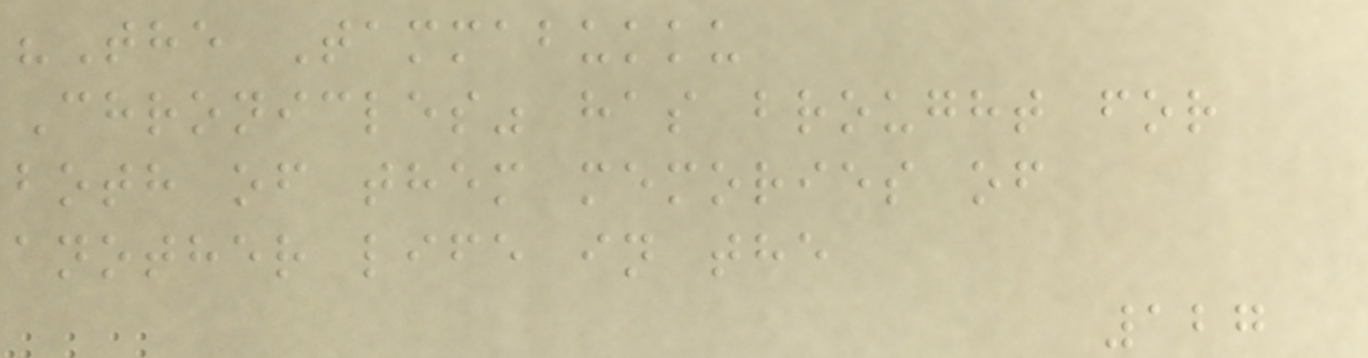"The Tammabukku
Chronicles" has brought for
both of them memories of
another life in the
127
